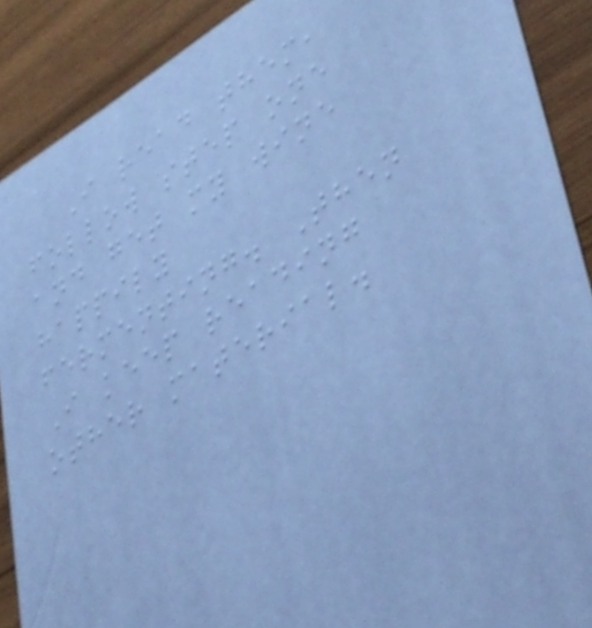I read them,
follow step one
and get my wine
happily
fermenting. Then
I keep reading
other material.
